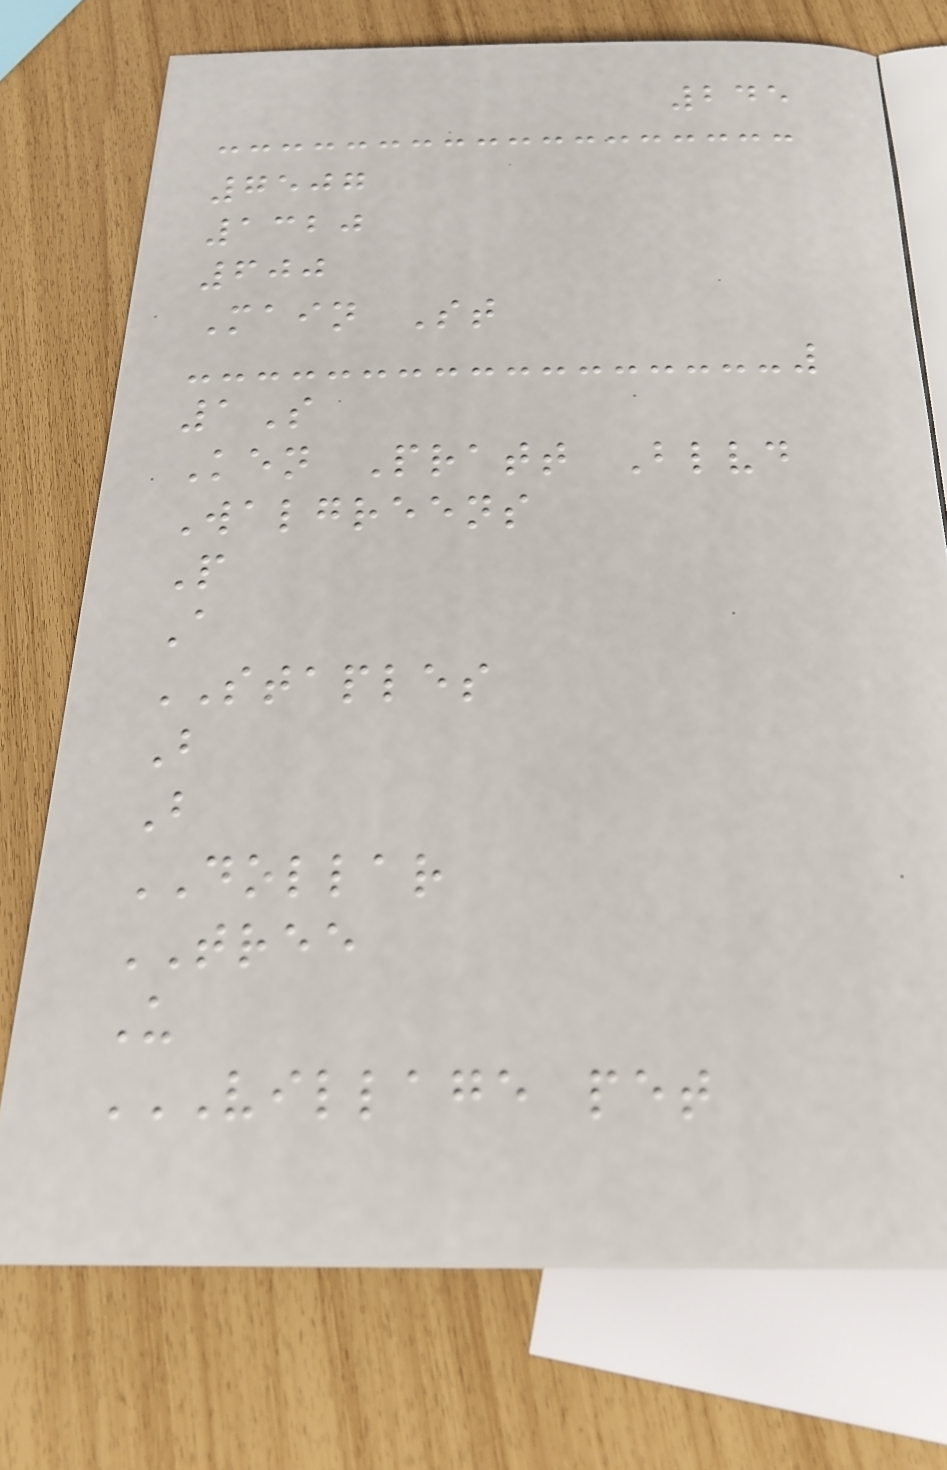245
7507
1320
600
Main St
1S
Ken Pratt Blvd
Walgreens
P
A
STAPLES
B
B
DOLLAR
TREE
U
VILLAGE PET
